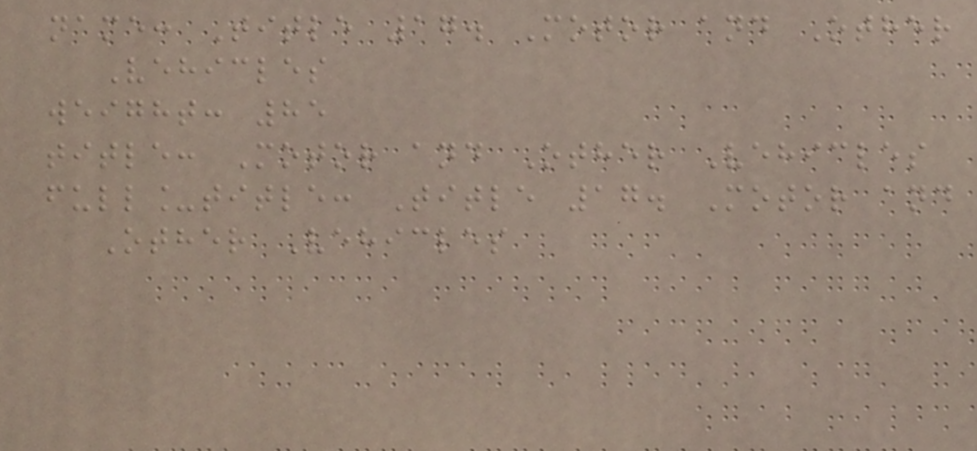name: Title 17. Motor and Other
Vehicles
weight: 85
title: Motor and Other Vehicles
full_title: Title 17. Motor and
Other Vehicles
